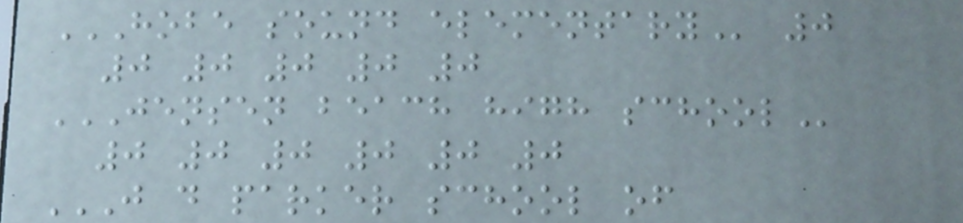HOBE SOUND ELEMENTARY 0
0 0 0 0 0
JENSEN BEACH HIGH SCHOOL
0 0 0 0 0 0
J D PARKER SCHOOL OF
